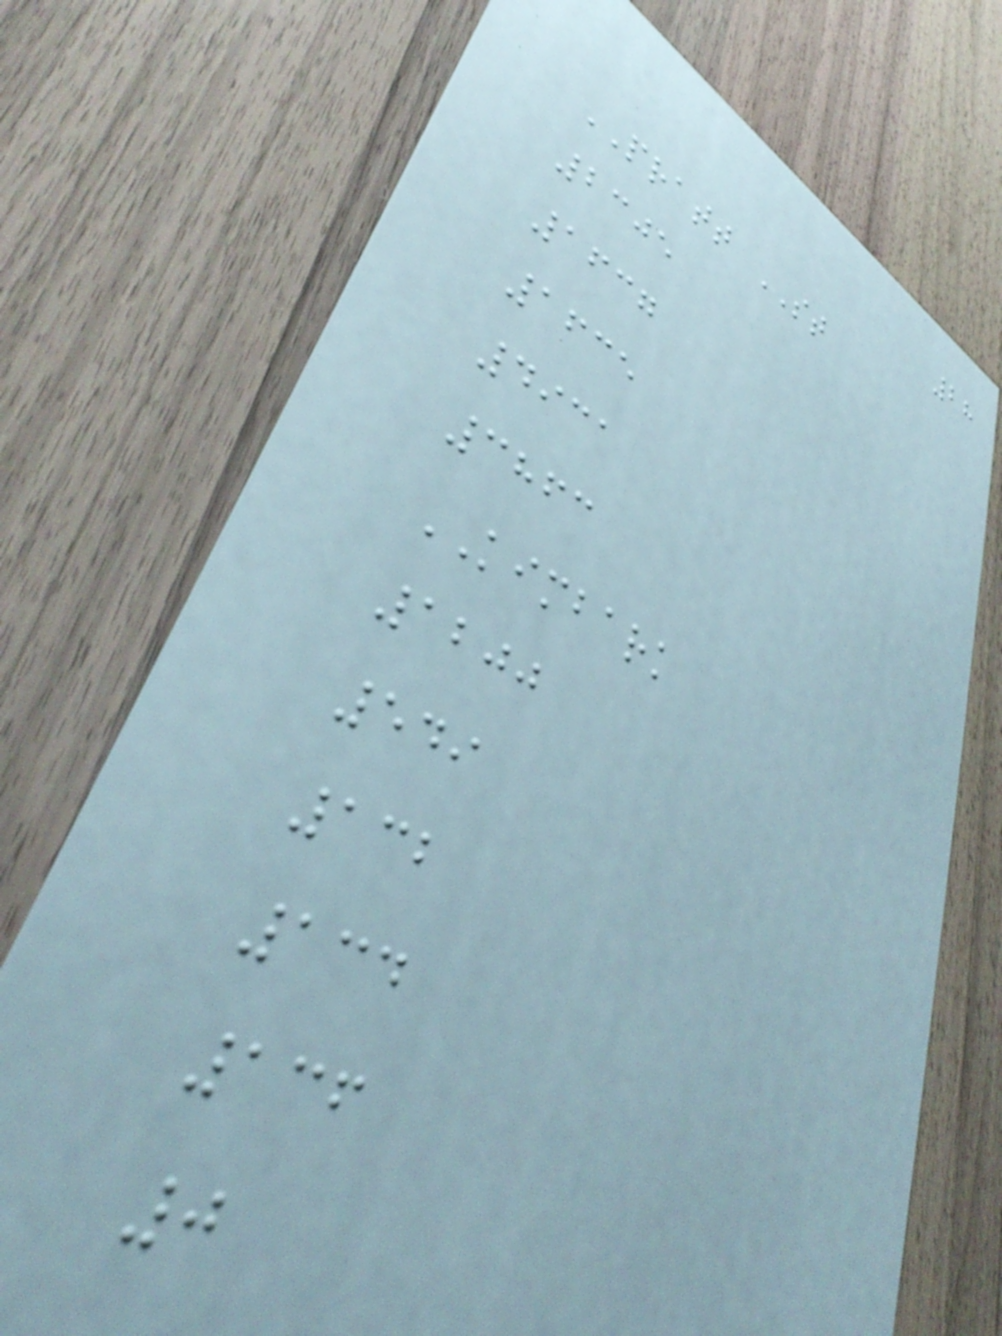28
PRATT ST
2305
1637
1635
4931
3863
KIMBARK
1200
549
132
134
136
0
